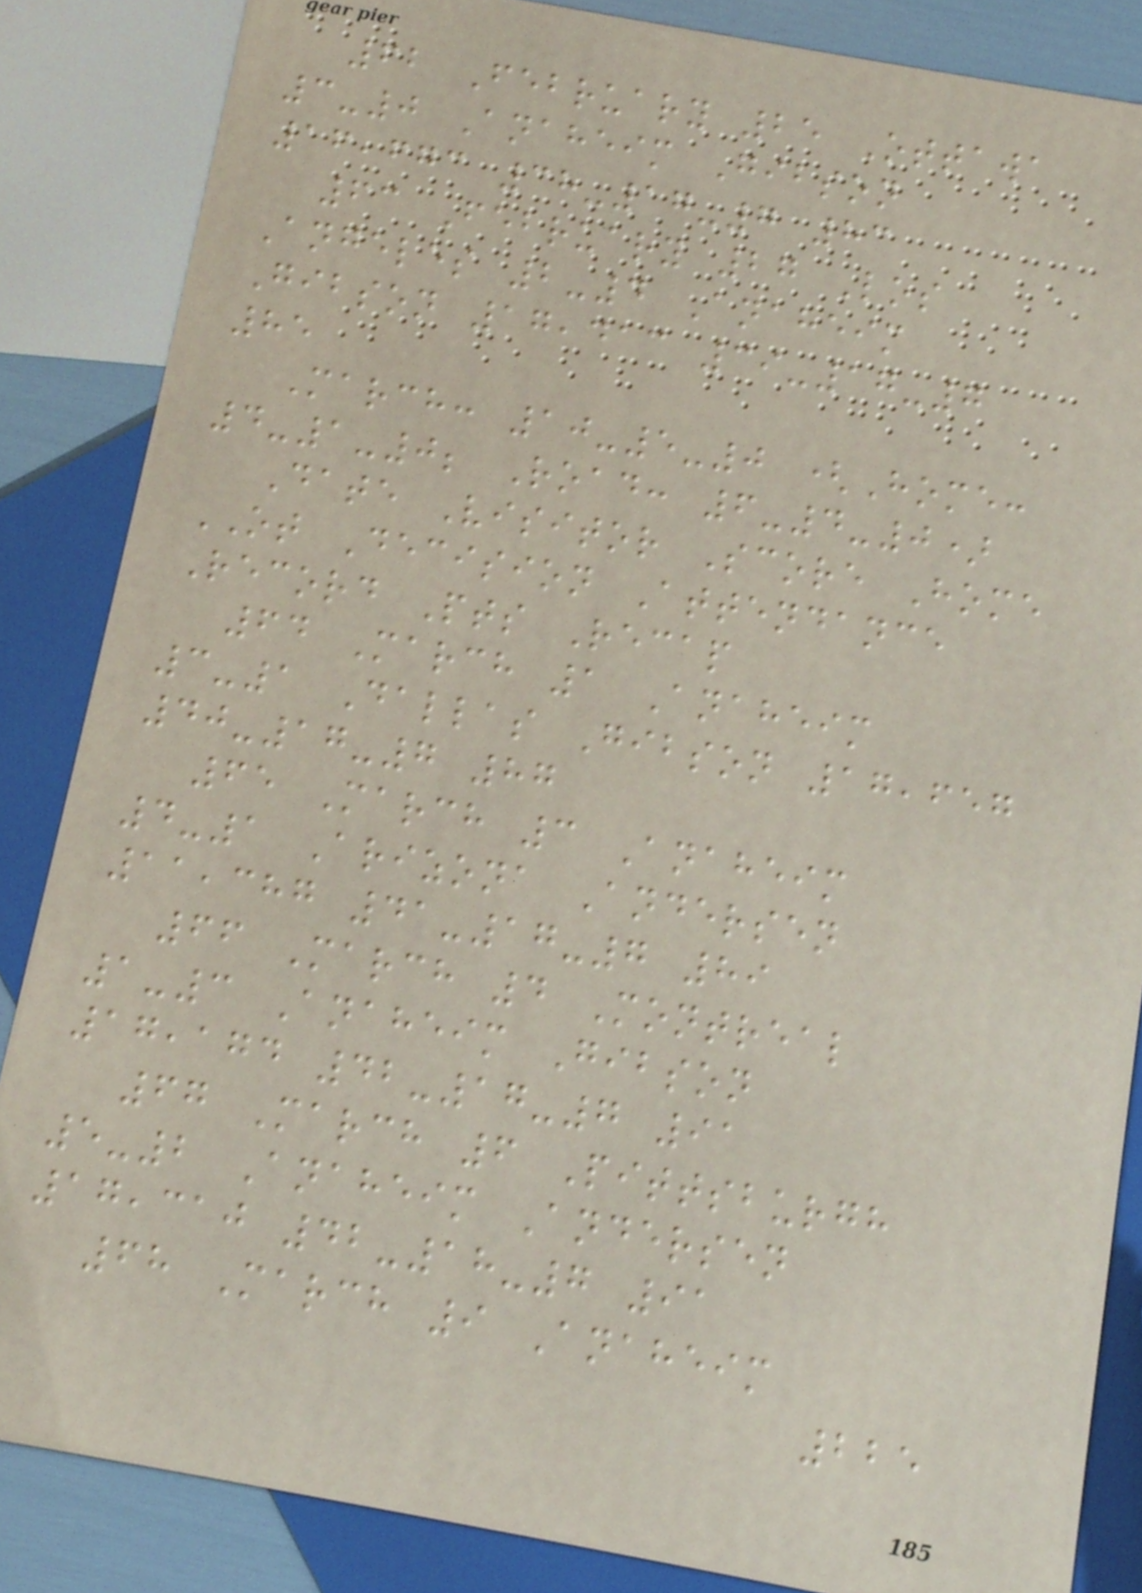62 February 25 Ottawa
3-0 Anaheim Gibson
16,673 38-17-7 83
63 February 27 Los
Angeles 2-4 Anaheim
Gibson 17,413 39-17-7
85
March: 10-5-0 (Home:
4-1-0; Road: 6-4-0)
Date Visitor Score Home
OT Decision Attendance
Record Pts Recap
64 March 1 Anaheim
3-1 Dallas Gibson 17,657
40-17-7 87
65 March 3 Anaheim
4-1 Arizona Andersen
11,387 41-17-7 89
66 March 4 Montreal
1-3 Anaheim Gibson
17,174 42-17-7 91
67 March 6 Pittsburgh
5-2 Anaheim Andersen
17,310 42-18-7 91
68 March 9 Anaheim
225
